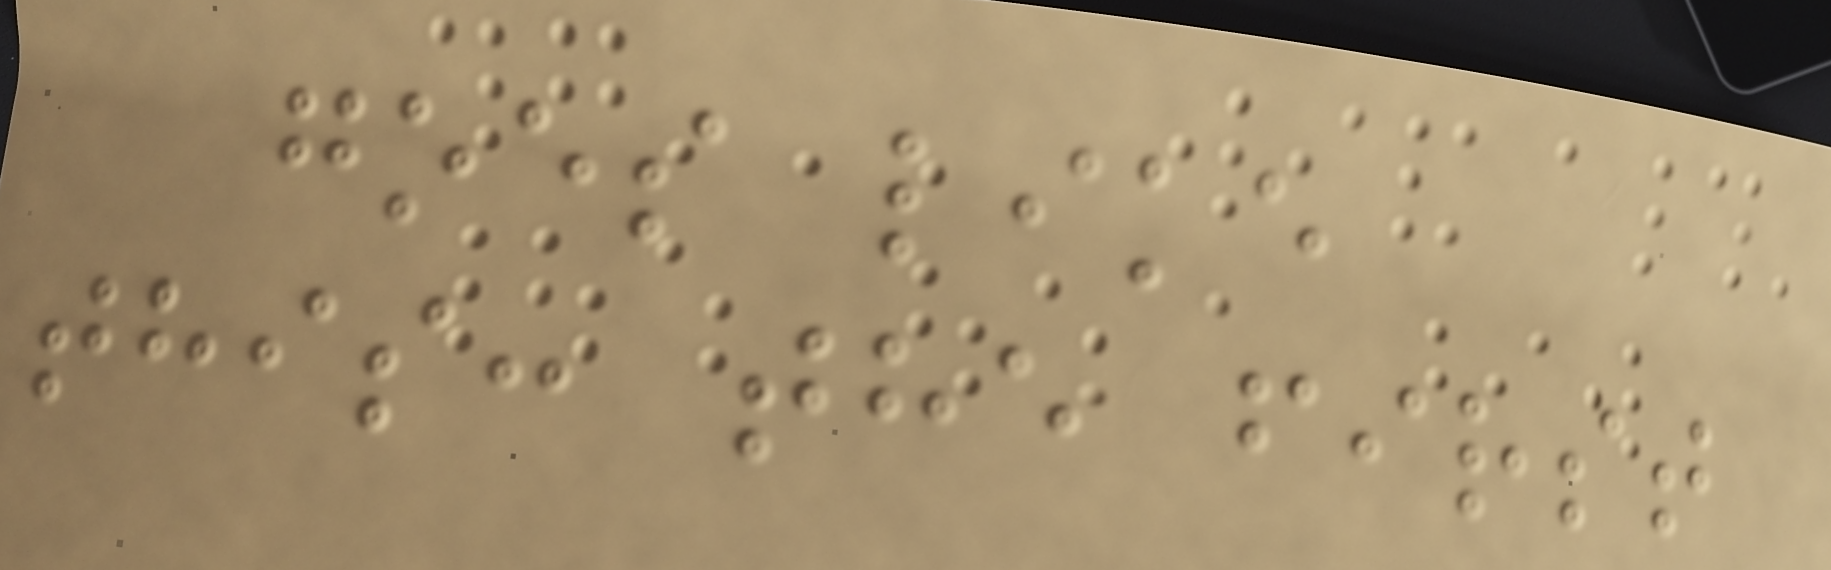goes like
this: the first
